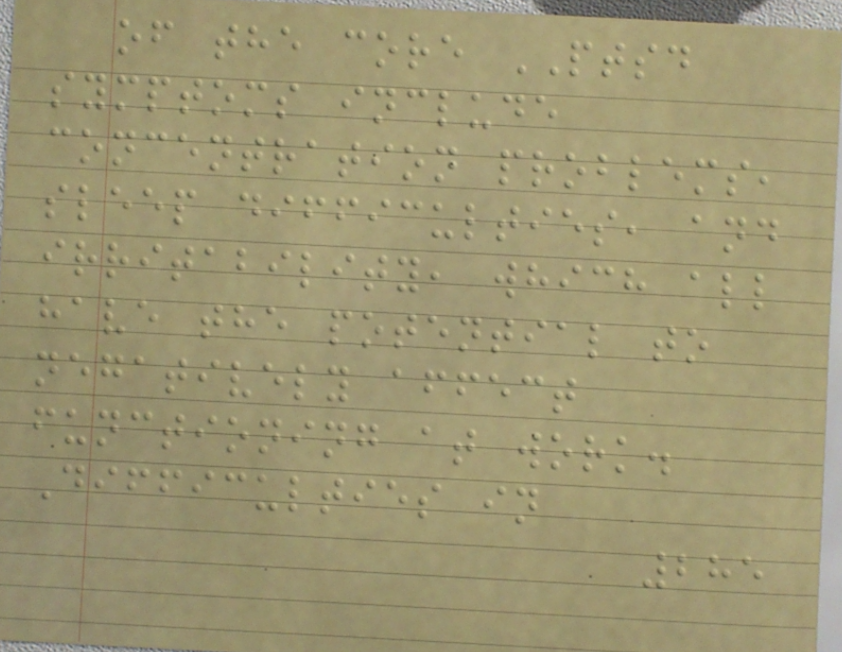of the core PTSD
symptoms include
concentration problems,
sleep difficulties, and
irritability, which all
have the potential to
negatively affect
functioning at work.
Difficulties in
285
